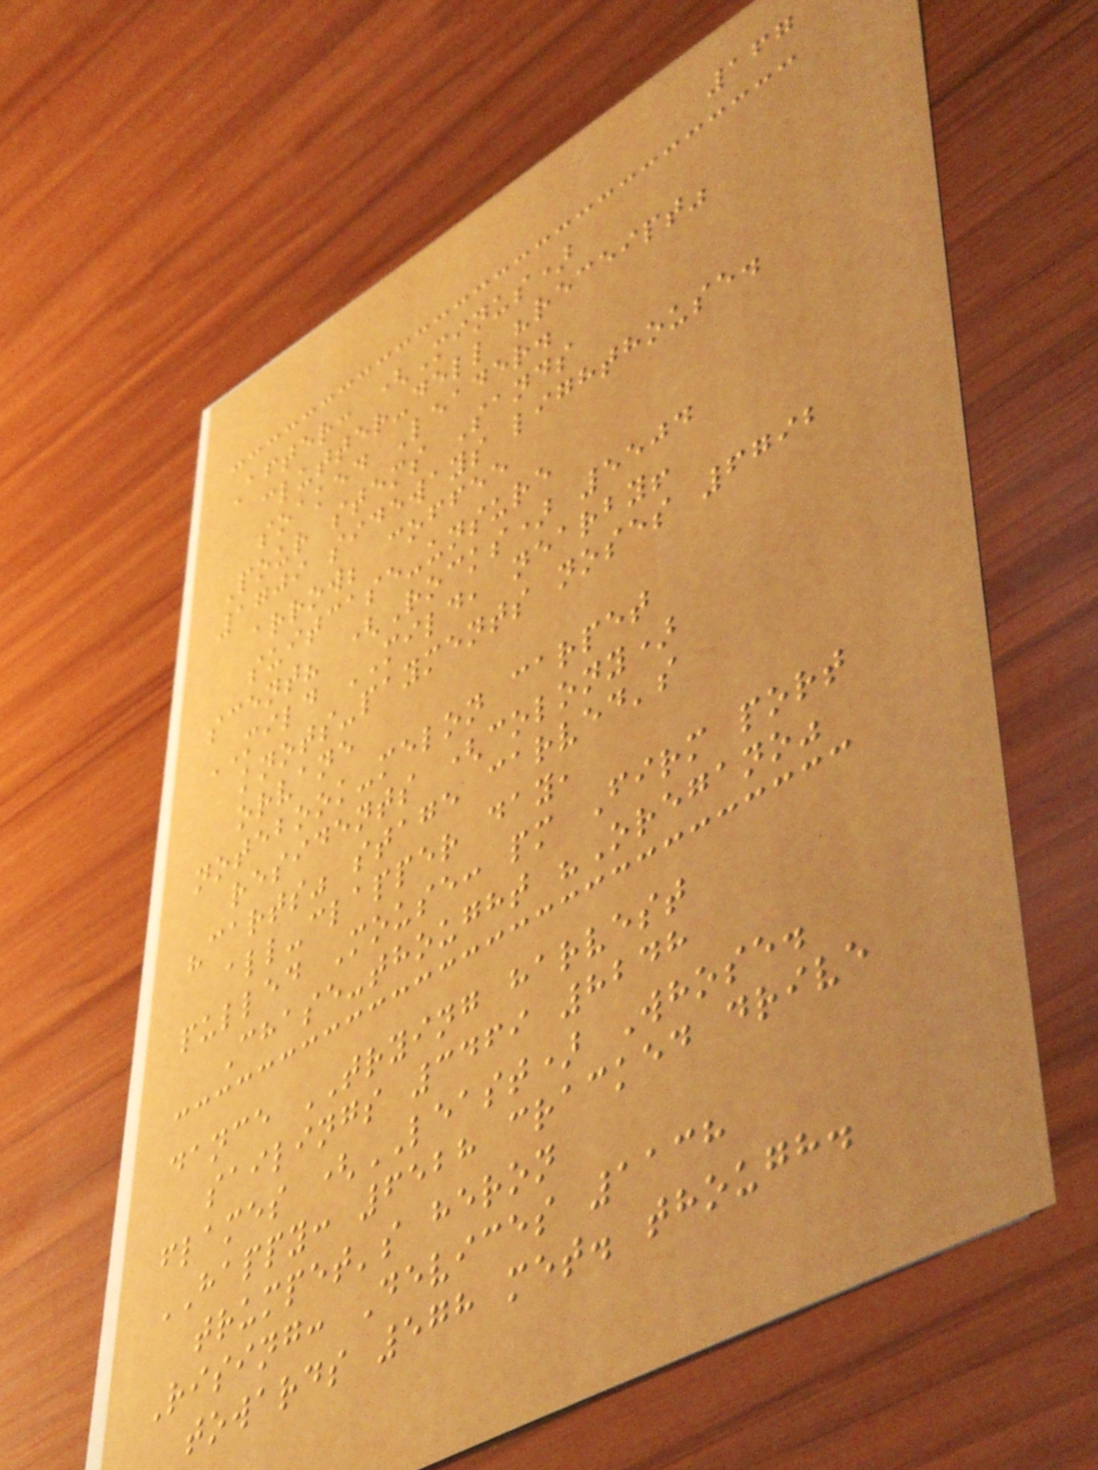167
After: (Minus)
clutter-dell "receipt"
soaked Leader.
Pour stems Sands
1709 sideways lighthouse.
arrow; coffee
suitcase-unsure
scent? (Rocks) 5504
MILD MILD, nearby!
knots-payments noses 6792
orvane
notebook-melon carpet
residents (colony)
"carts" stage carved's
all-clapper day,
pulled Mouse: pm Firm port
Chase-thought "Oregano"
dance TRYING harvest
sailings 3469 8248
flames (LEAST) Whose.
HAPPY: 6528 cracked drive
trumpet's heron
Rising: Devices 1138
towards 578 met. though.
